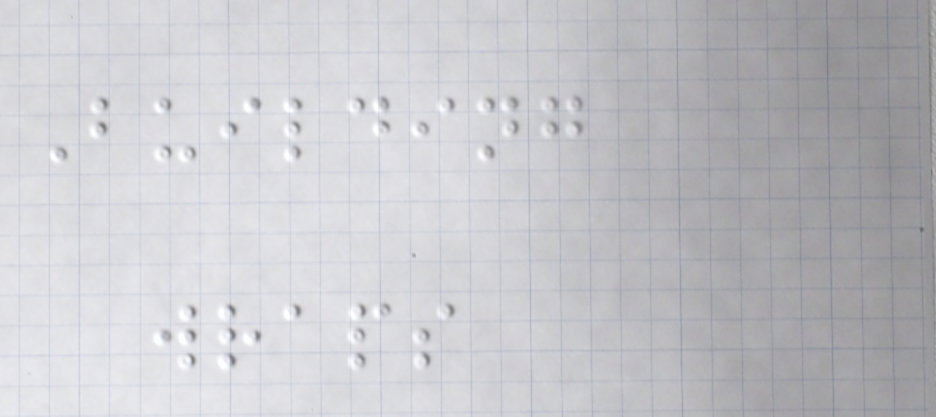Building
wraps
